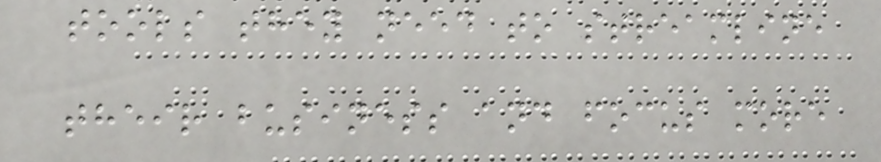tools they need to streamline
their business and focus more
